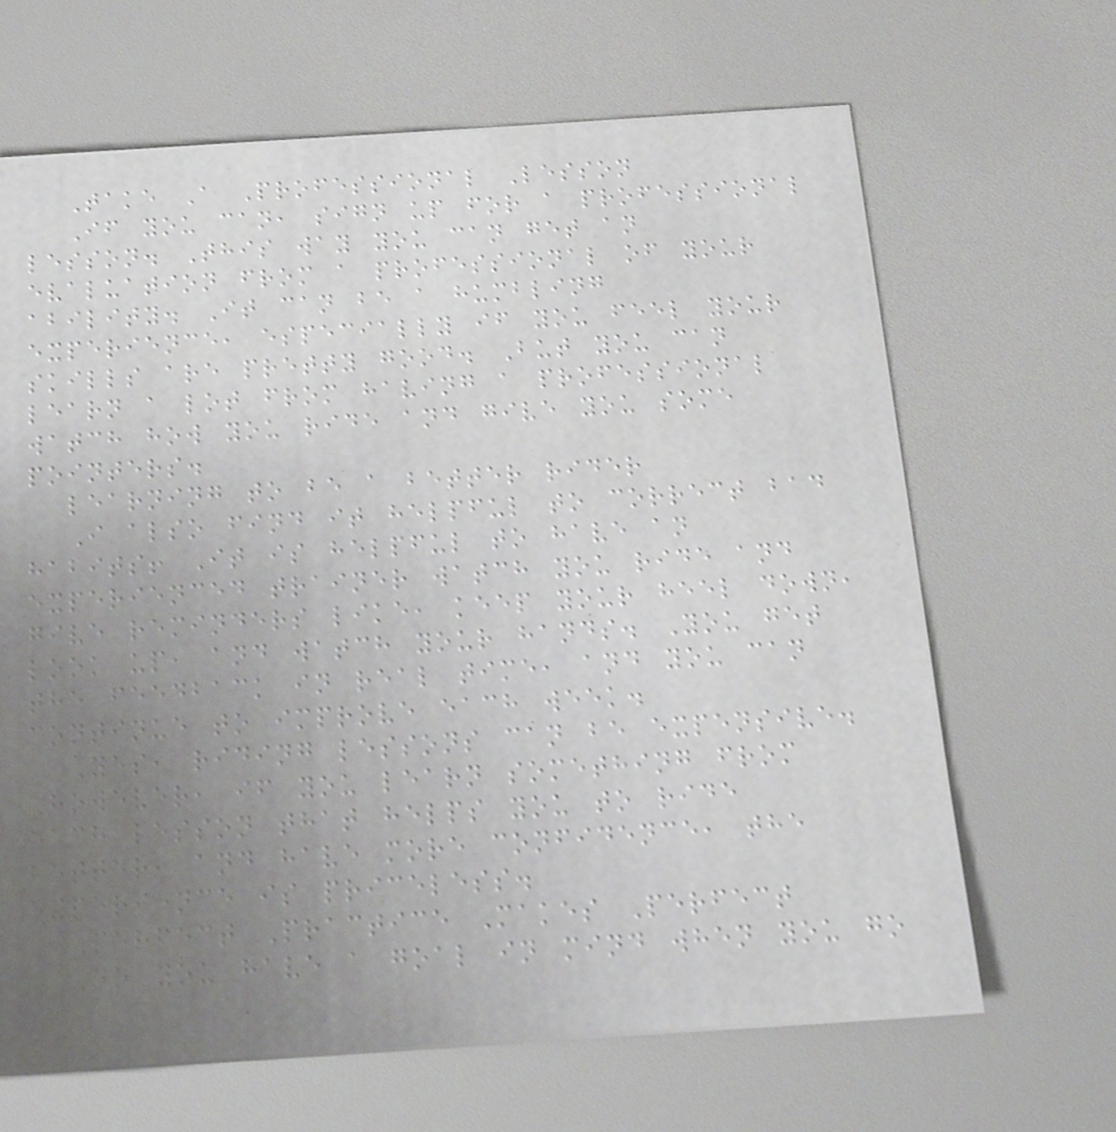Take A Professional Lesson
If you can, sign up for a professional
lesson. This way you can get an
evaluation from a professional of your
ability. It can be a humbling
experience, especially if you feel your
skills are pretty good. But you can
learn a lot from having a professional
watch how you ride and give you some
pointers.
learning to be a better rider
I also find it helpful to correct bad
habits! It is helpful to have an
experienced trainer watch you ride and
give reminders like, keep your heel down,
look up, and watch your hands. You get
the feedback in real time, and you can
continue to improve each week.
Yes, riding lessons can be expensive.
However, if you learn something from
each lesson that helps you to ride
better, and have more confidence, the
experience is priceless.
Perfect Practice Makes Perfect
Do you have a goal in mind when you go
